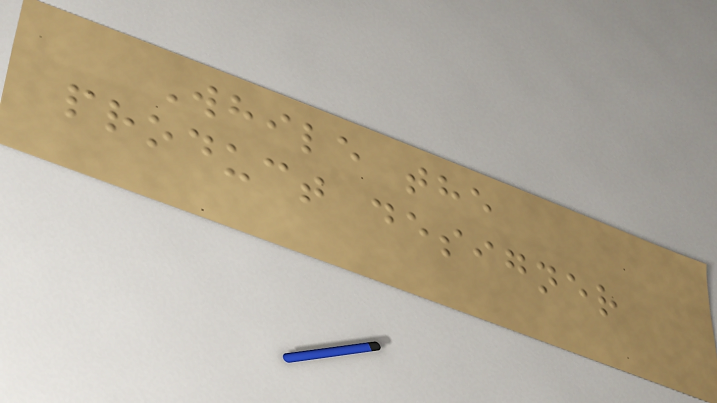While the
product designer
